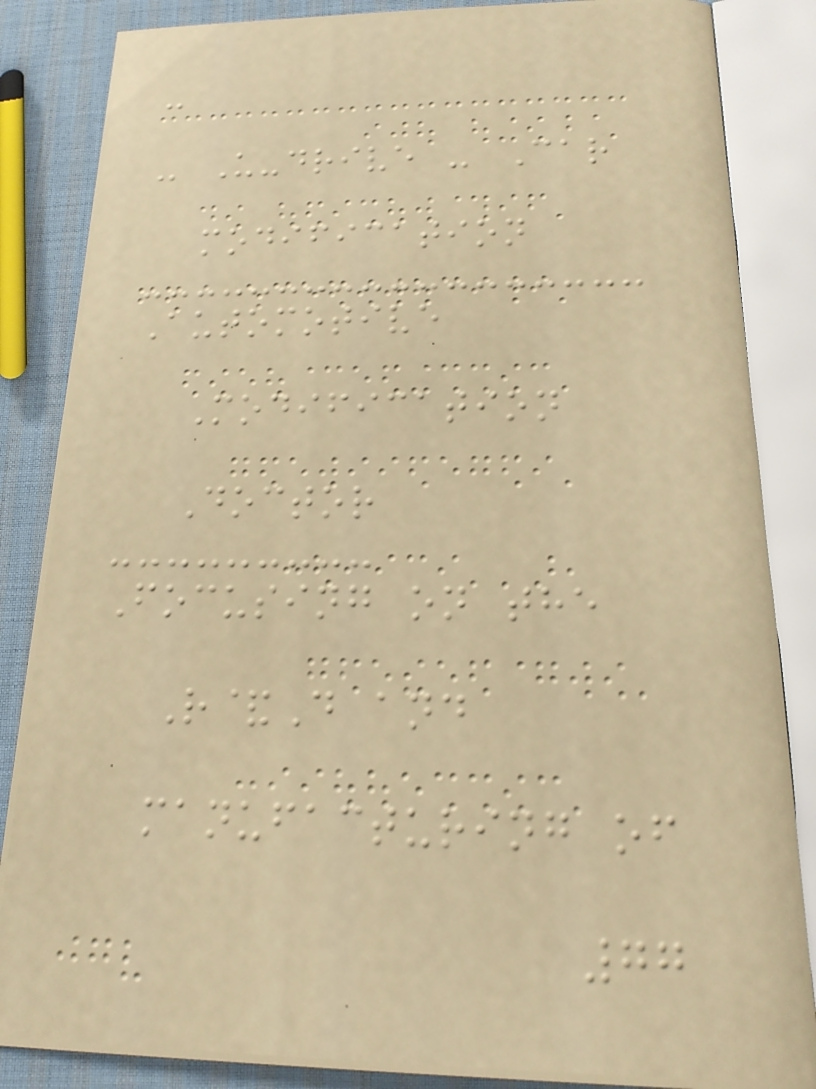-
- U-drive - Car
modification
Automotive
Modification
Doctor
Focusing on the
R&D and
manufacturing of
77
